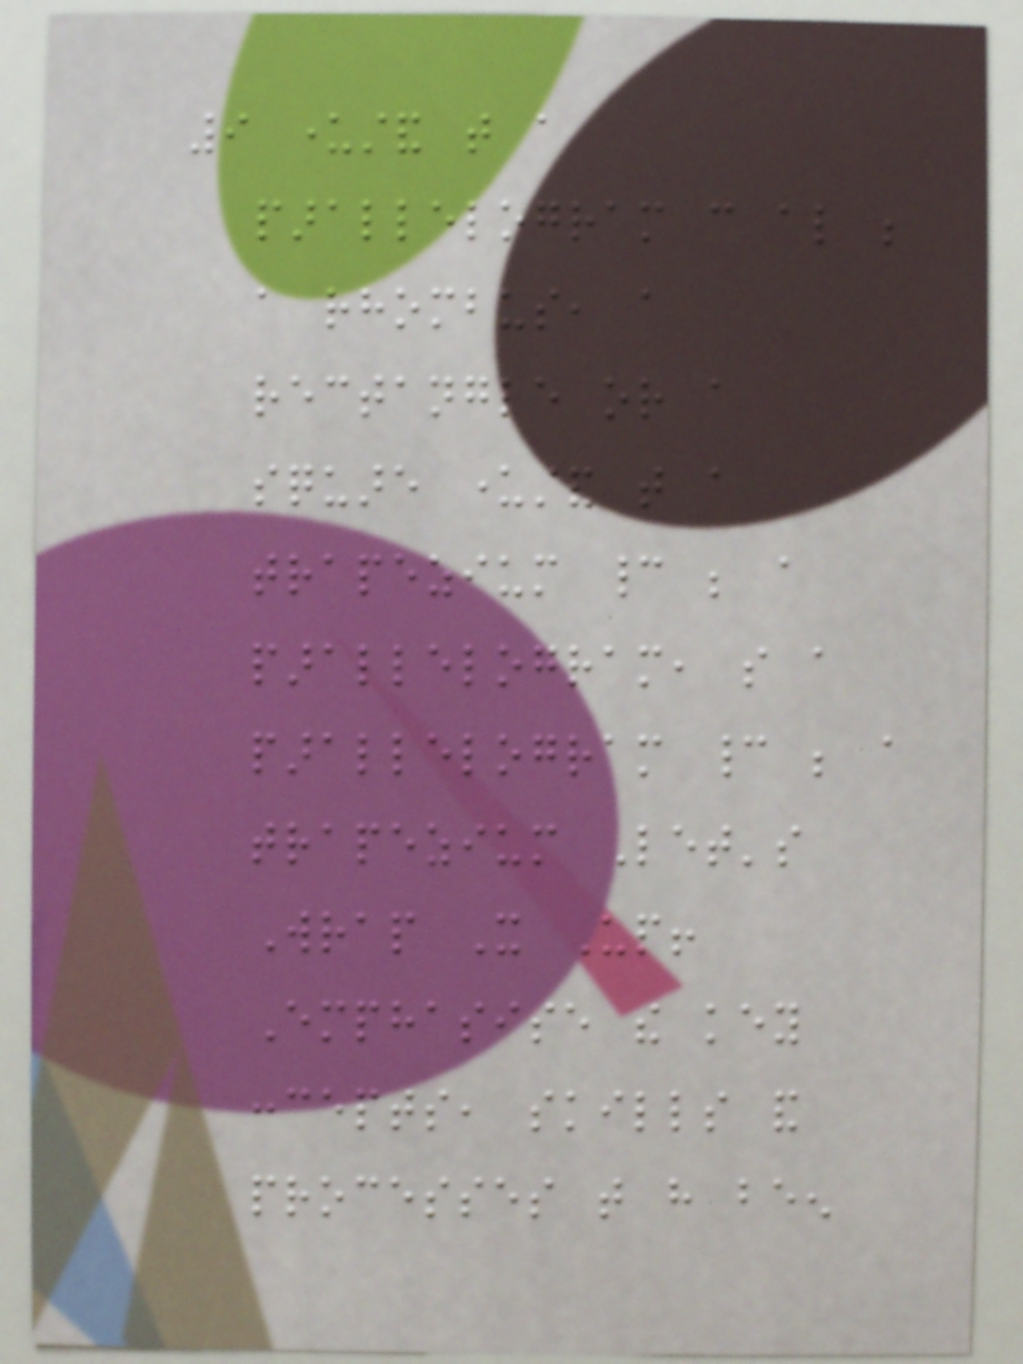9 understand that a
parallelogram can also be
a rhombus, a
rectangle or a
square understand that a
trapezium cannot be a
parallelogram, so a
parallelogram cannot be a
trapezium Let's
Wrap It Up!
Emphasise the key
concepts, skills and
processes that have been
